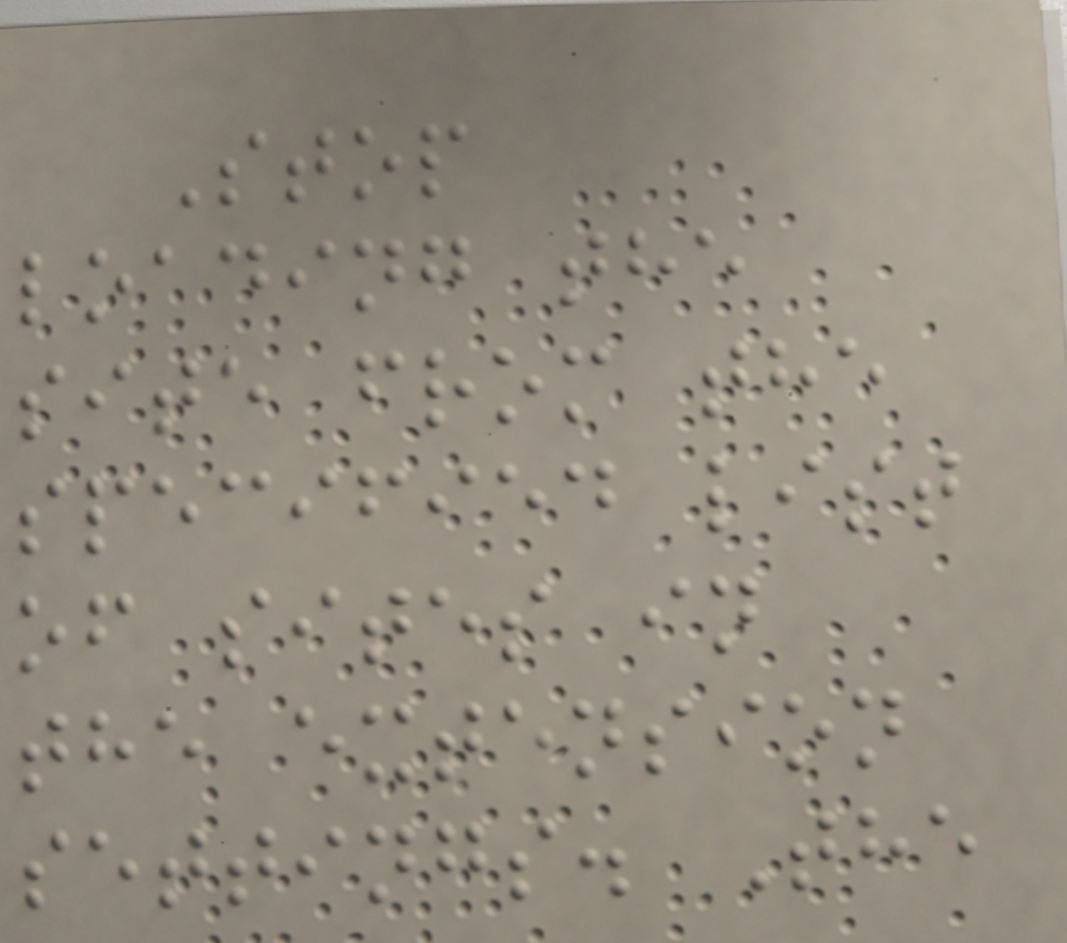Stop
loading the
site from the
specified list
of sites in
the extension
settings. The
